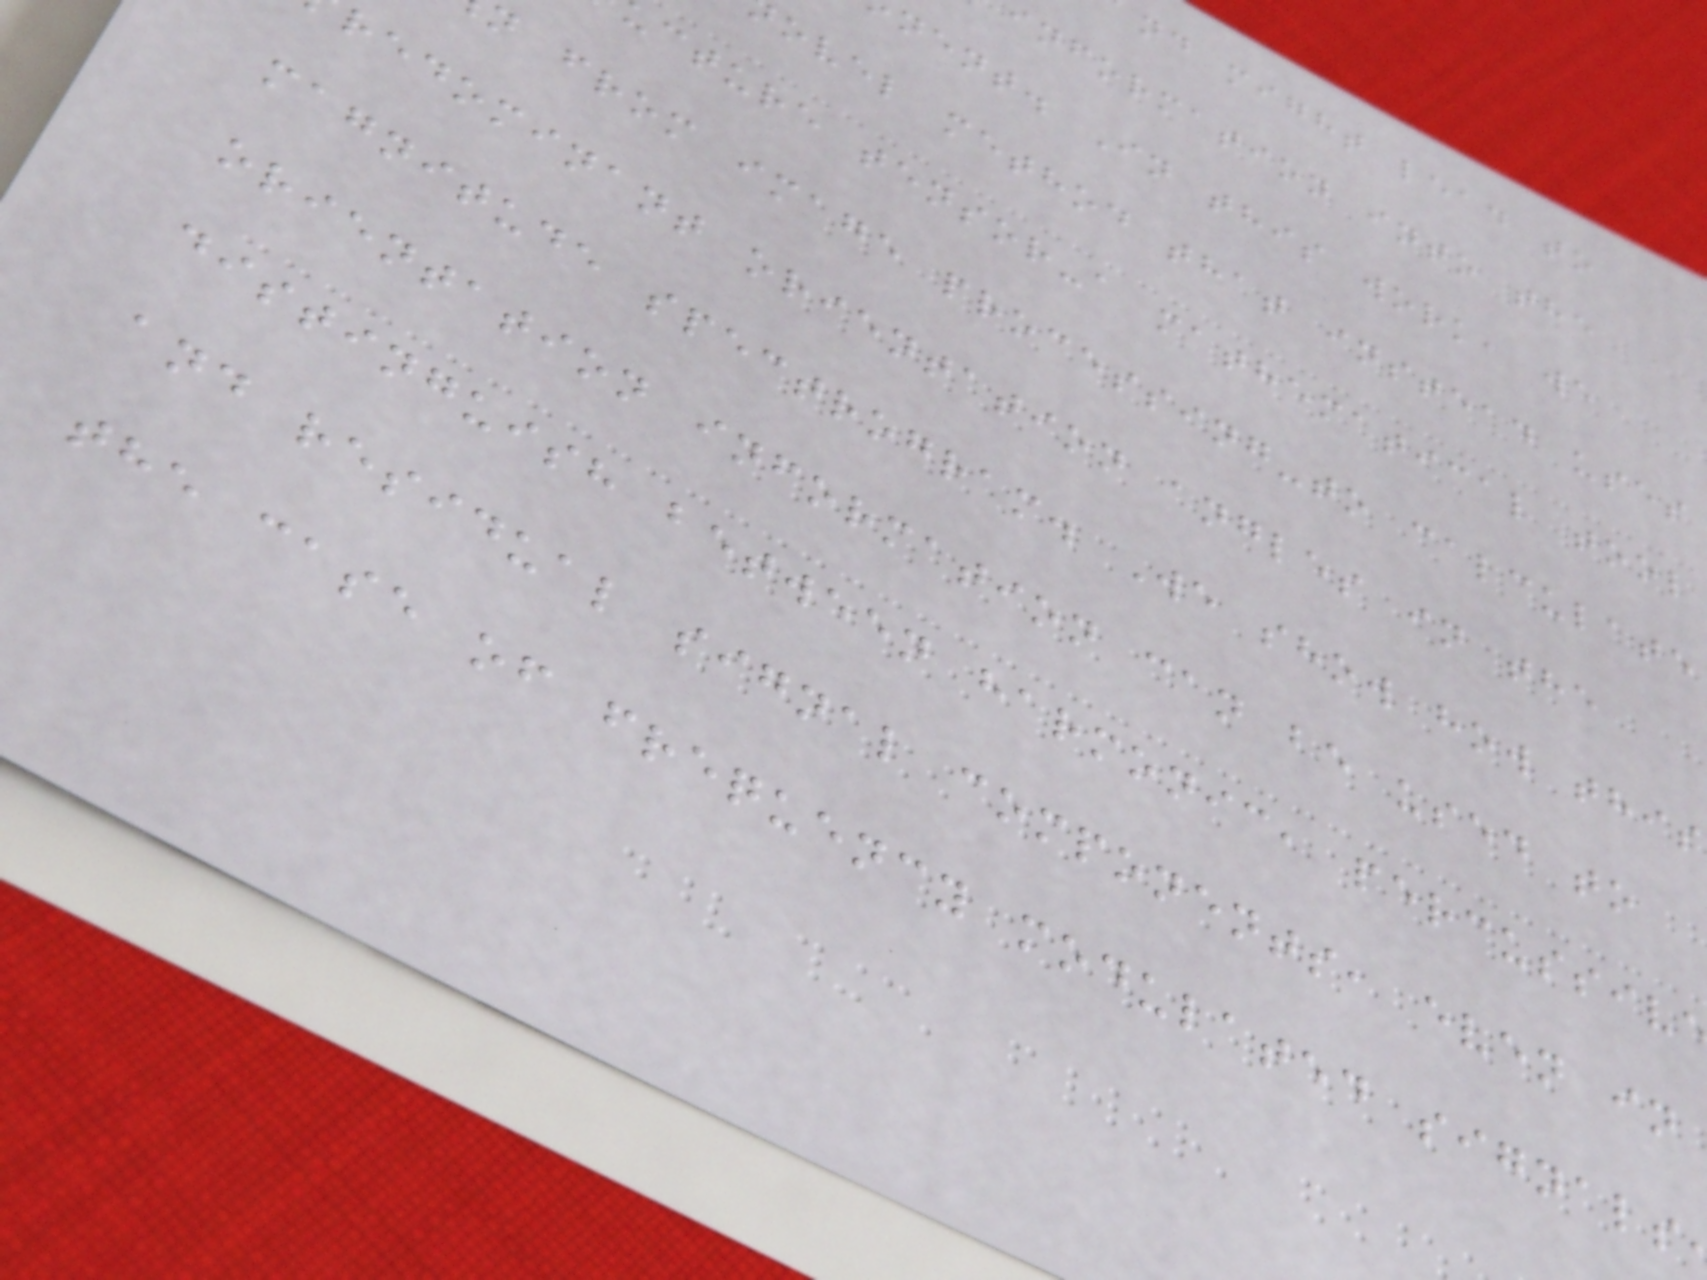nd might lead to
information into the
nent. In this work, we
ovel method that instead uses
cture tensor-a mathematical tool
n from image processing-to calculate
redominant orientation angles in the
magnitude spectrogram. We show how this
orientation information can be used to
distinguish between harmonic, percussiv
and residual signal components, even in
the case of frequency modulated signals
